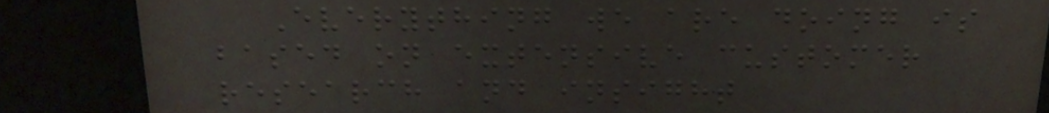Everything we are doing is
based on extensive customer
research and insight
